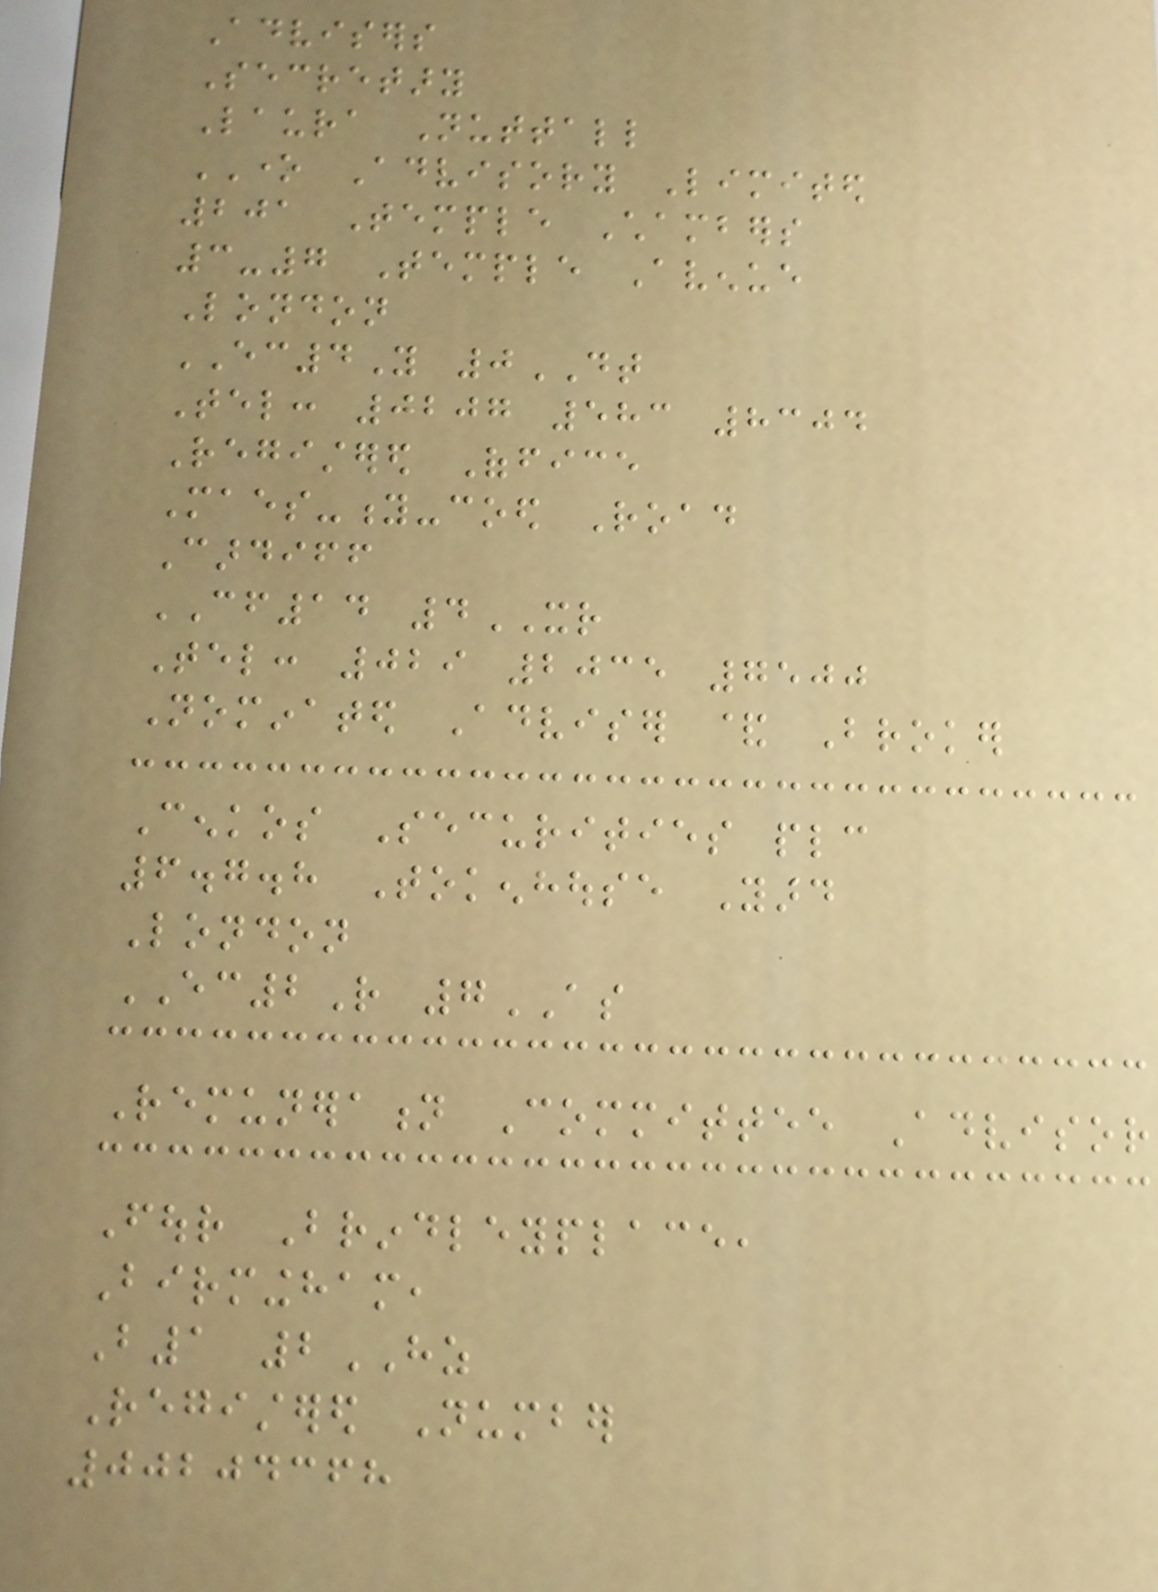Advisers
Secretary
Laura Nuttall
ONE Advisory Limited
201 Temple Chambers
3-7 Temple Avenue
London
EC4Y 0DT
Tel: 0207 583 8304
Registered Office
Maes-y-coed Road
Cardiff
CF14 4XR
Tel: 029 2035 7500
Nominated Adviser & Broker
Cenkos Securities plc
6.7.8 Tokenhouse Yard
London
EC2R 7AS
Remuneration Committee Advisor
Four Brindleyplace,
Birmingham,
B1 2HZ
Registered Number
00204368
